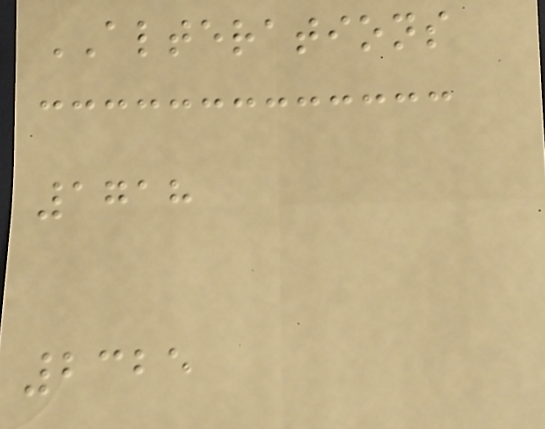ALTERATIONS
1718
2325
